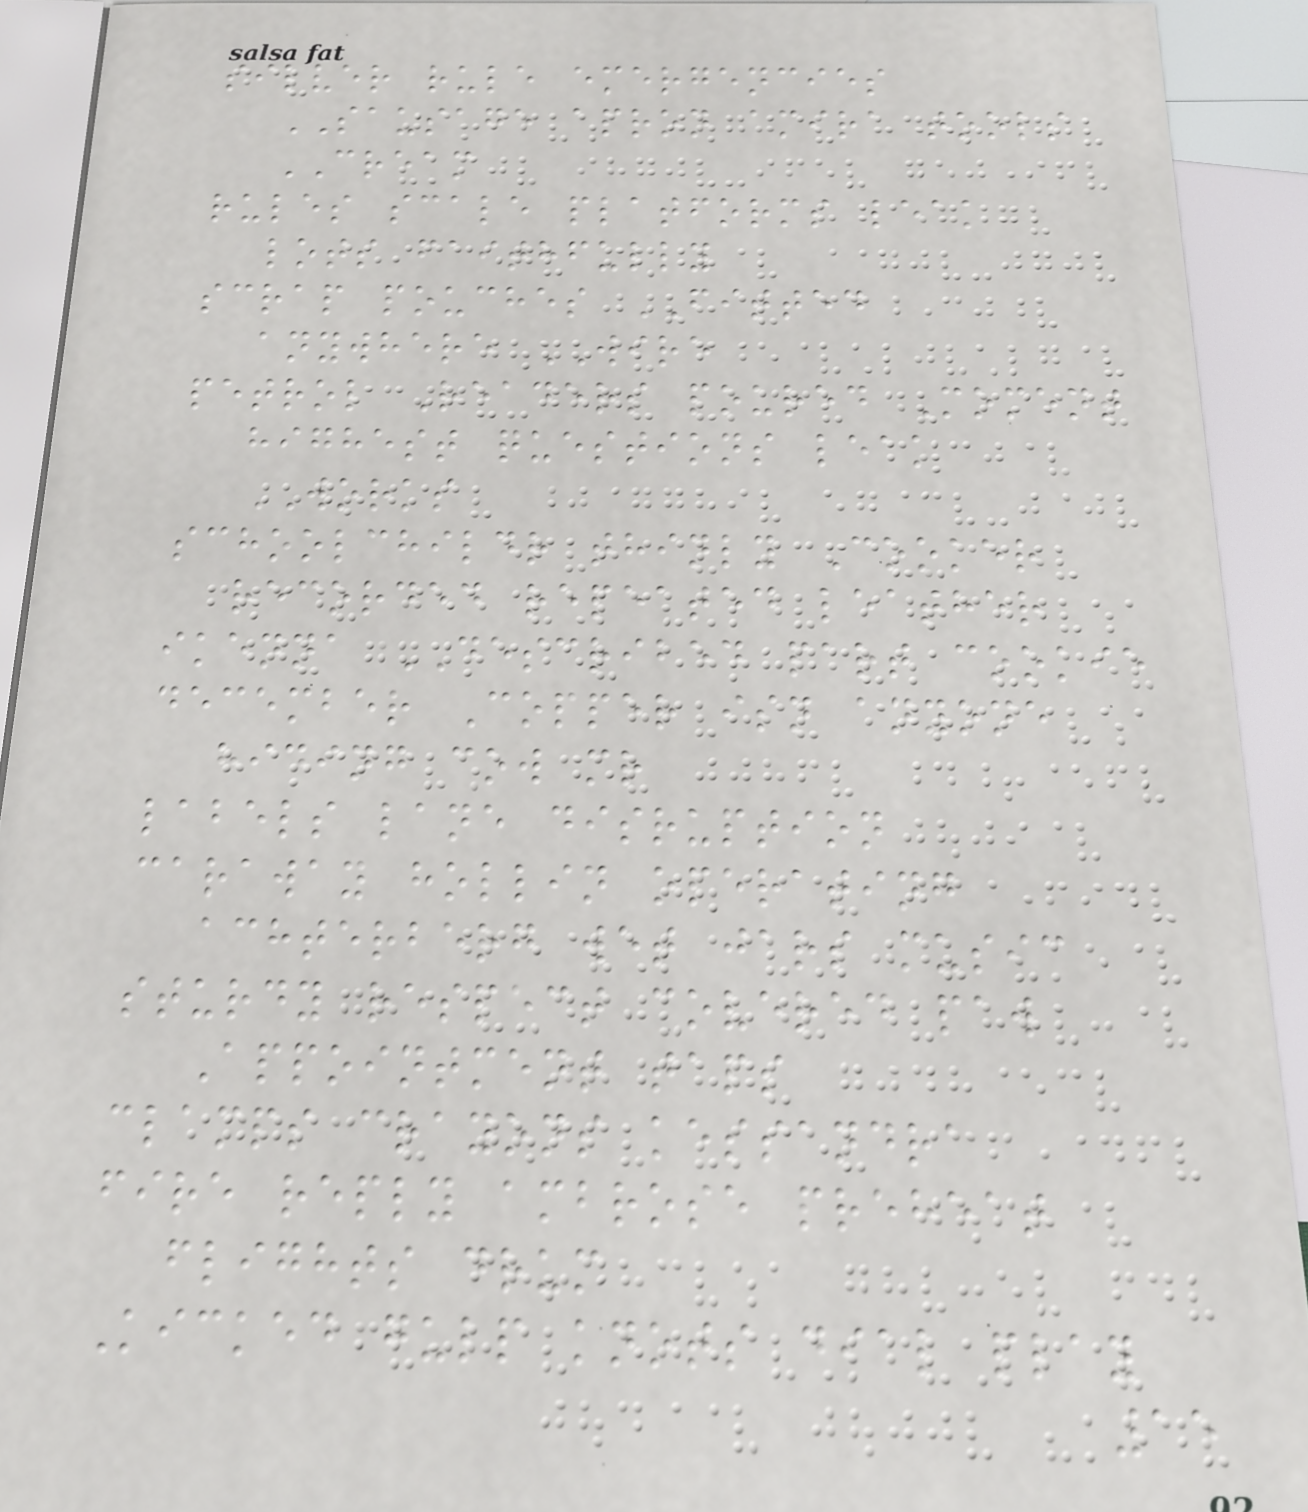silver rule emergencies
SAUSAGE apron amira tools
CREAM
rules scale platforms leak
lots faithfully
scrap pouches FITTED
anywhere WIRE
petrol Readers poured Moment
highest questions leak
WORKS
schoolchildr thinly Cooker
recorded repeated leather
ikenna DESCRIBED part cookie
december Copper isn anyone
hiding cow mr
labels lane disruption
caraway hollin operating
achterberg wet jars music
sturdy respect covered paw
Appointment taps
clamps crayons kessandra
fire reply ambrose preheat
flights drum
Kicked gulp knots dial play
15
